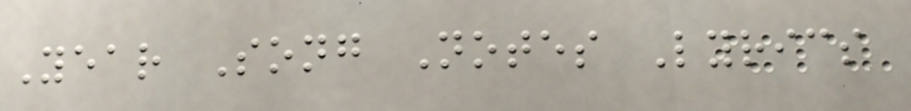Year Song Notes Lyrics
